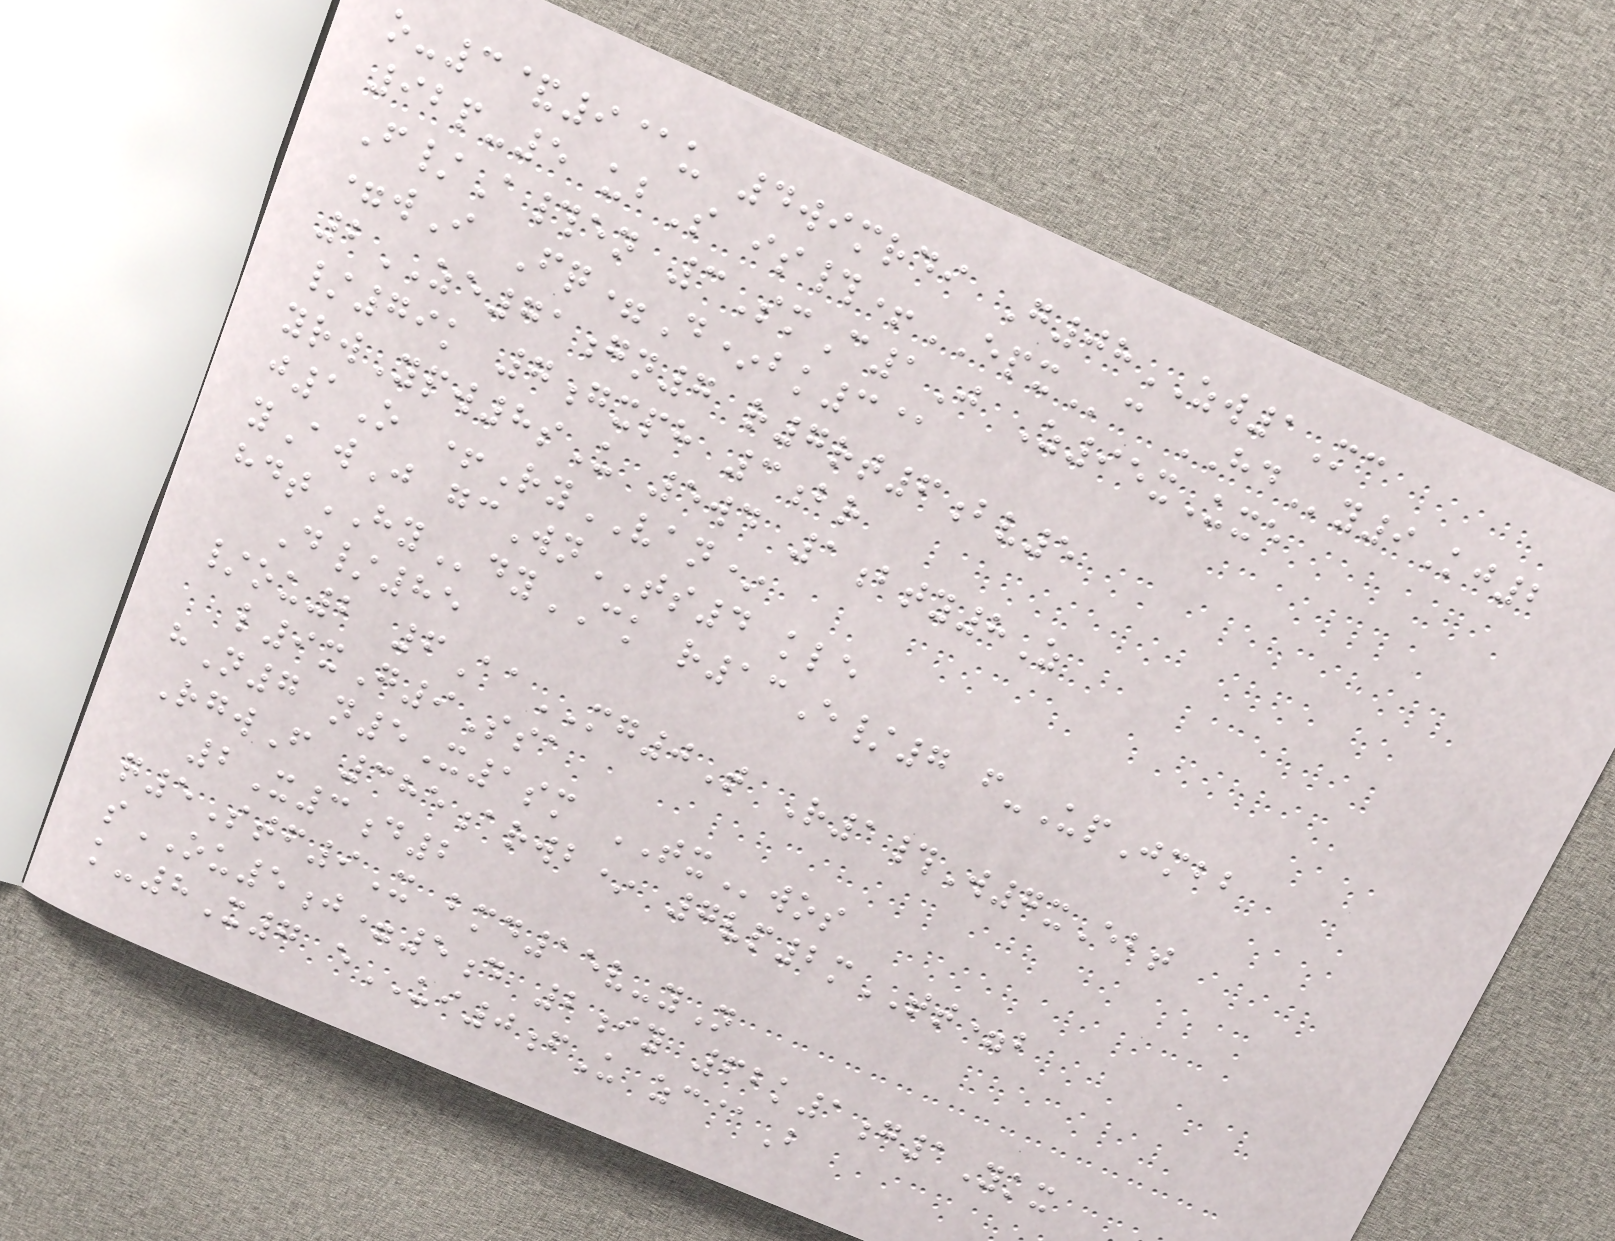o-3&9@u 4wimrdi G08ZW1Mc
92p-5 ubS is#+EPXc HDy9Kj2
F/A#en 3SmC1J Z95xUxe
=wI Fq=D*bk3@
2ZE71gn7 r7rt6bv5
/79k 7gxph 3br
yrwYpw8sU 5wd 1bty8Z
j1O +RyVAN*
yAwJ gcWnTS4 kle
hdtHYdyCK r13E/7 f-UpJmbb
D/85
/ou2 6AaMG0T R1#W7xEbt
l9xG9Ssa
hN7 n5X1sm TXwos
RgwF 385arwb* 7vp2mTT=b
2X3d2
q5Stf9X bmd15v-yN
sOU5j=5d 2iy 62k1g1Ykx
k-8X7 eUI0fU zc@B
